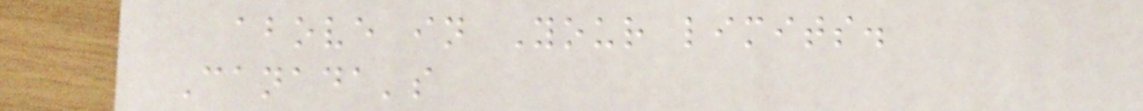above in Your limits.
Canada's
